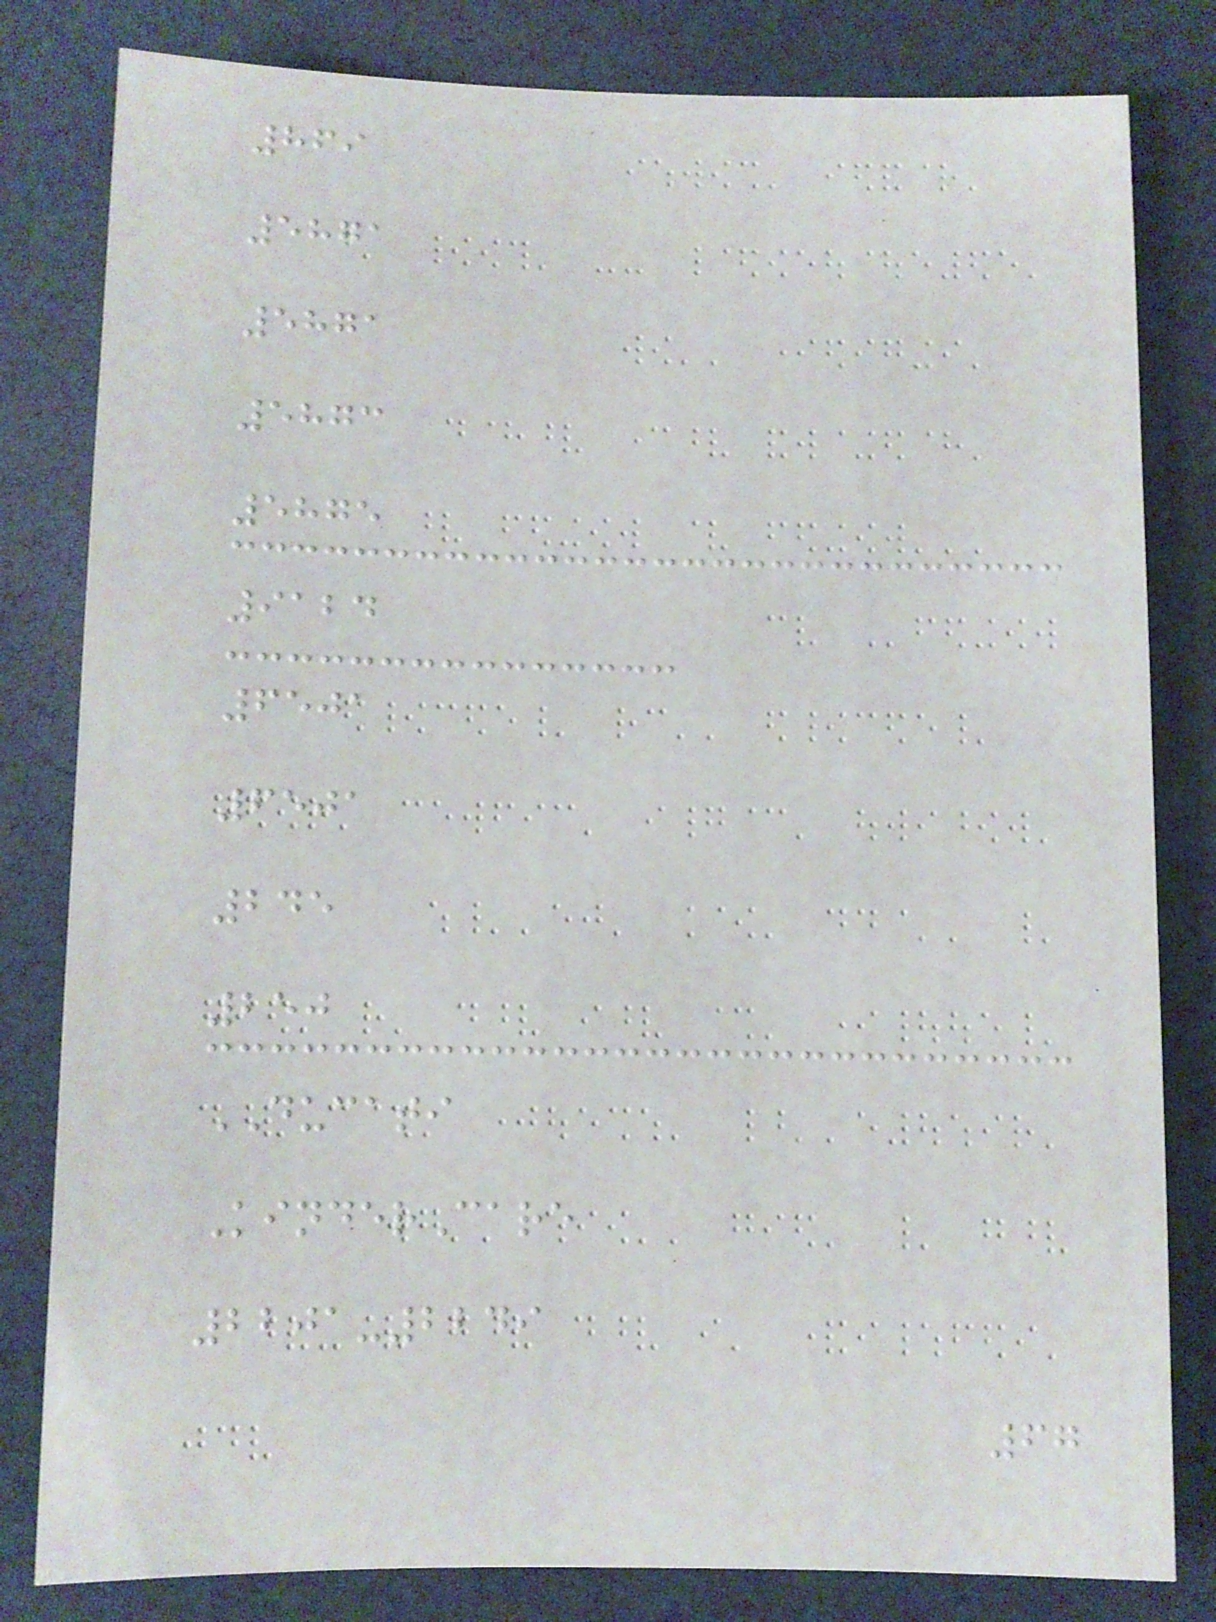869
5871
5871
5873
5875
9124
6501
6501
245
250
DUCATI
KinderCare
2201-2249
67
